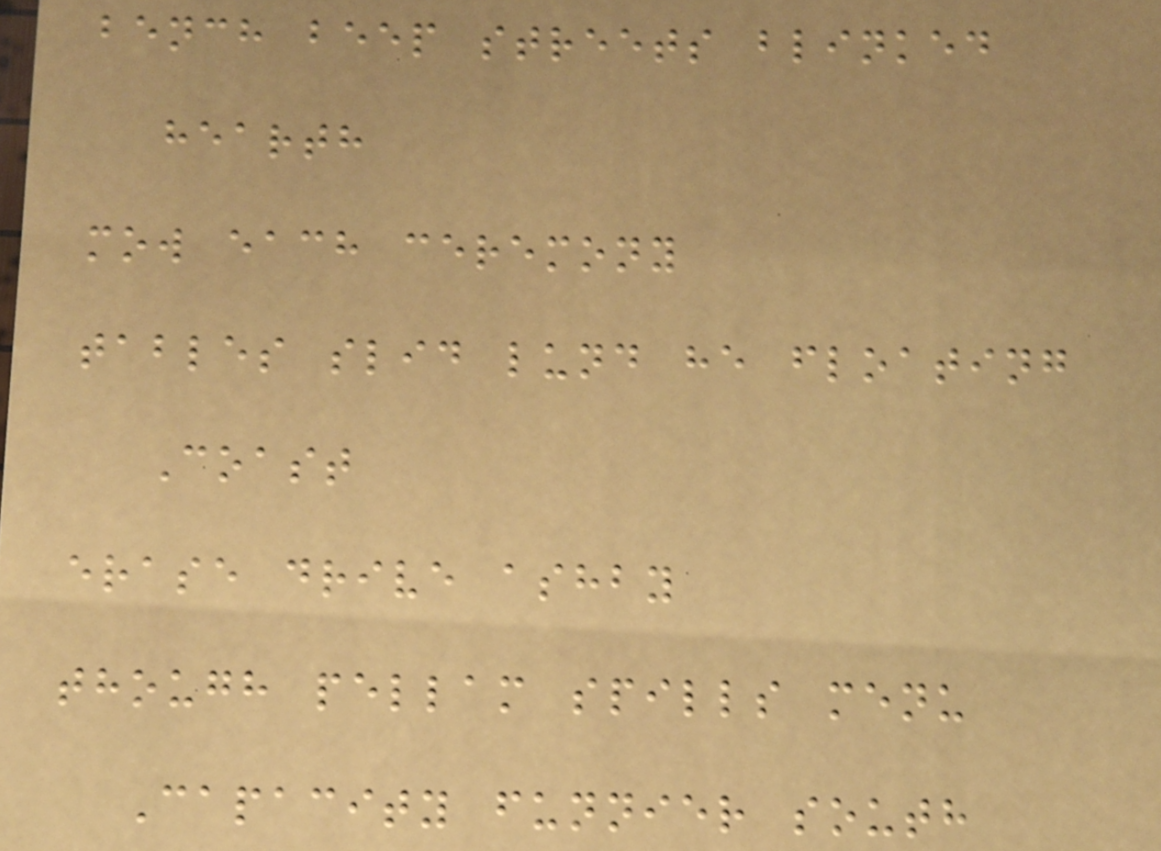bench beep streets blinked
hearth
mow each ceremony
tables slid lund he floating
Coast
erase drive ashby
though pellam spills menu
Capacity funnier south
